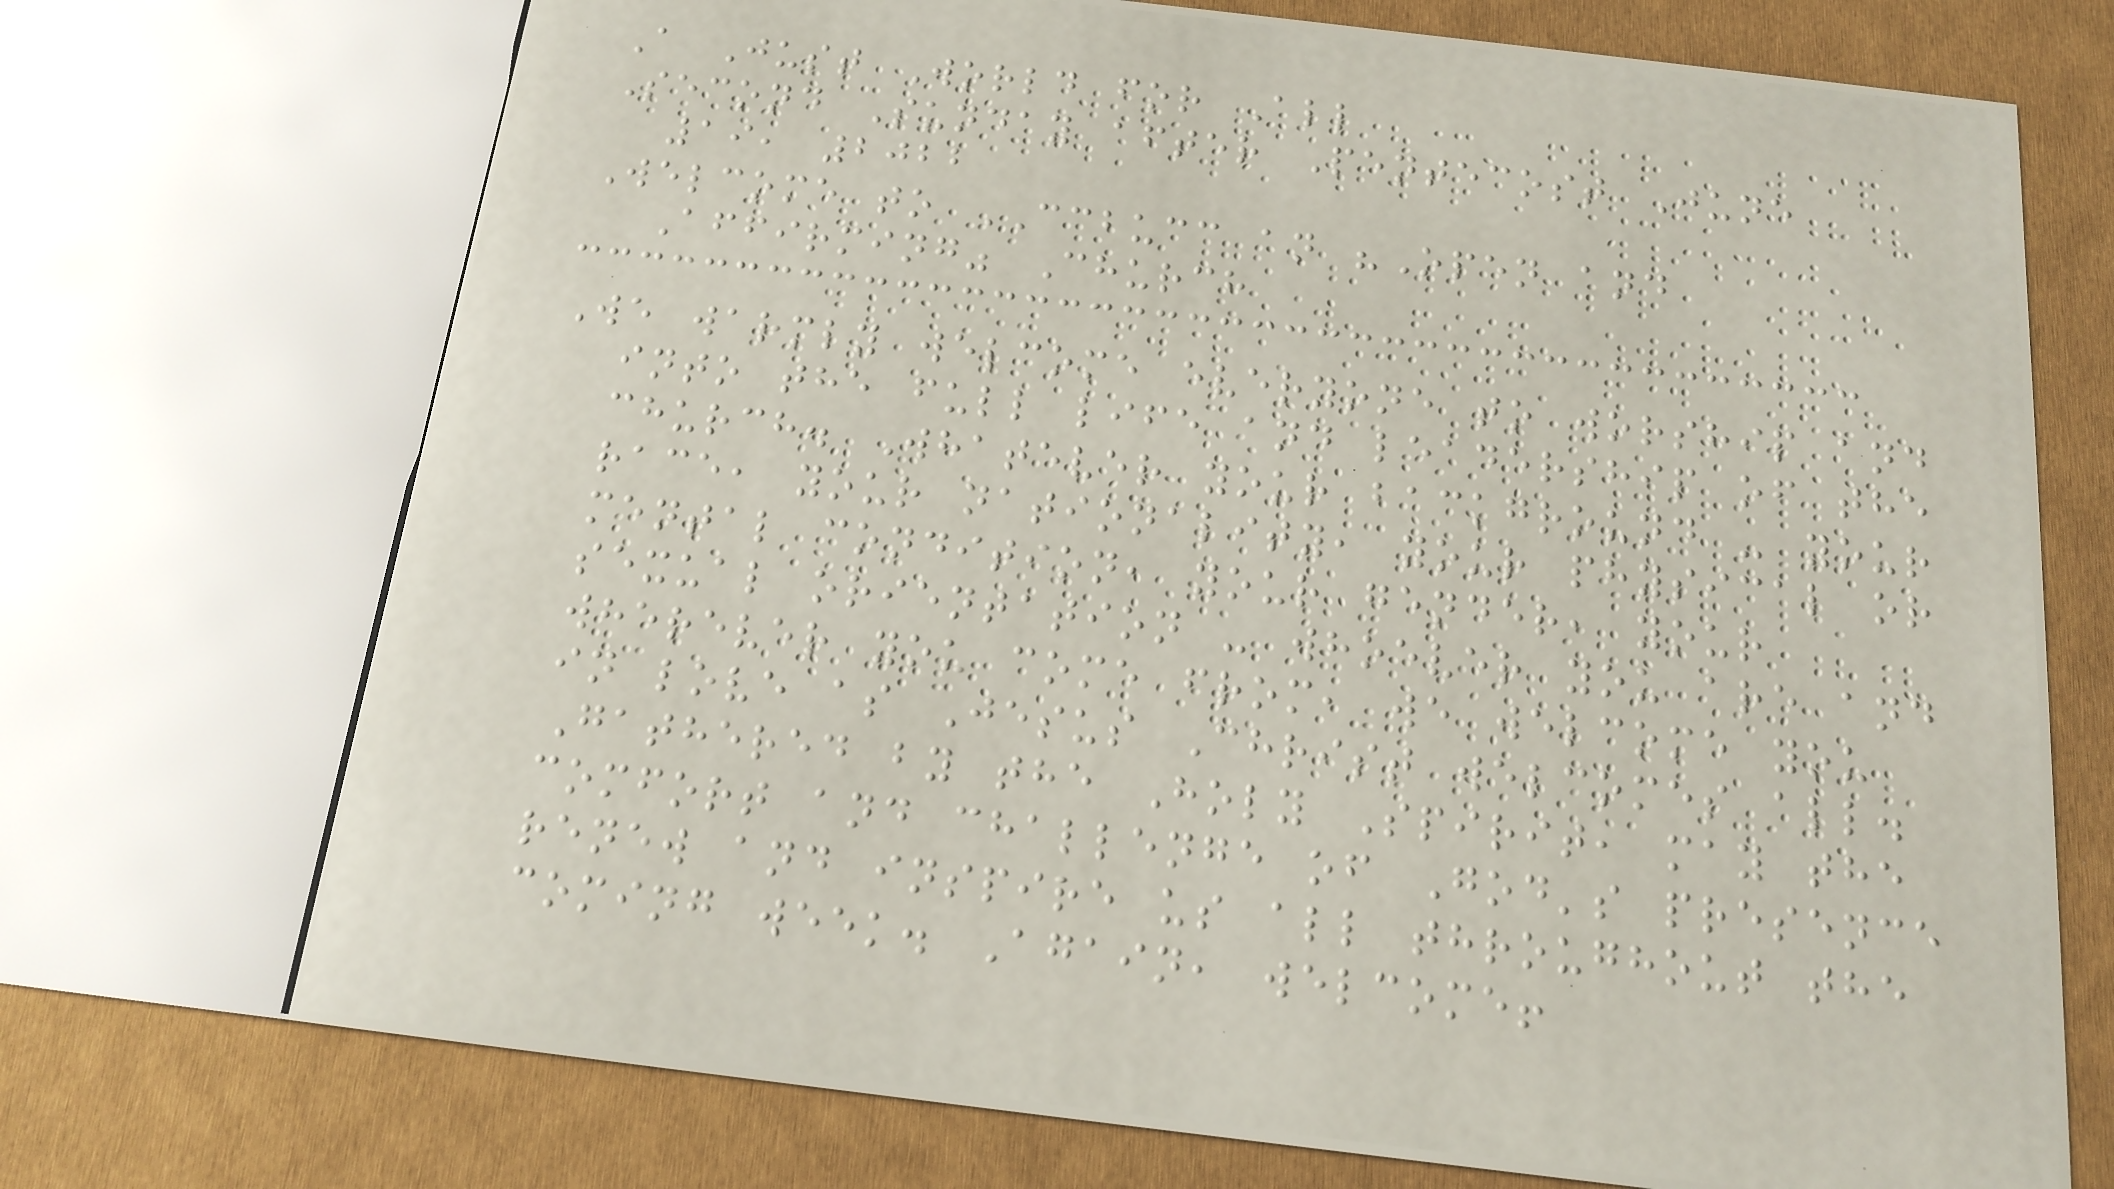A Just World for All
Second Sunday after Pentecost June
19, 2022
Welcome to CCBUCC an "Open and
Affirming" Church
We warmly welcome everyone to worship and
into the full life and leadership of the
church. Whatever your background - your
race, your nationality, your physical or
mental condition, your gender, your
sexual orientation - whoever you are and
wherever you come from, we welcome you
in love as Jesus Christ welcomes all.
Gathered by the Holy Spirit, may the
comfort and challenge of God's presence
renew and inspire us all throughout the
coming week. Again, welcome!
